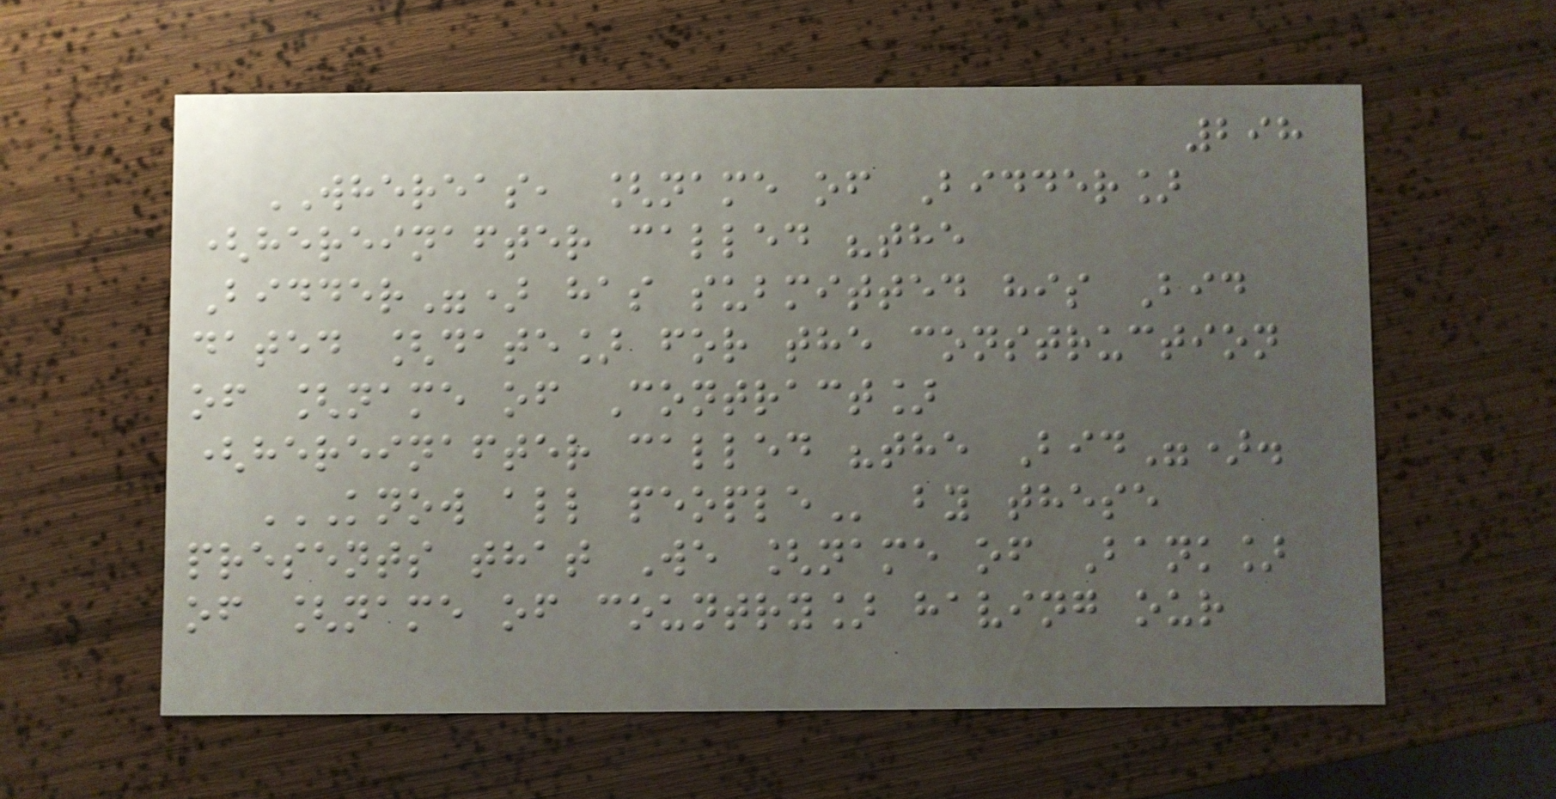298
WHEREAS, [name of Bidder]
(hereinafter called "the
Bidder") has submitted his Bid
dated [date] for the construction
of [name of Contract]
(hereinafter called "the Bid").
KNOW ALL PEOPLE by these
presents that We [name of Bank]
of [name of country] having our
